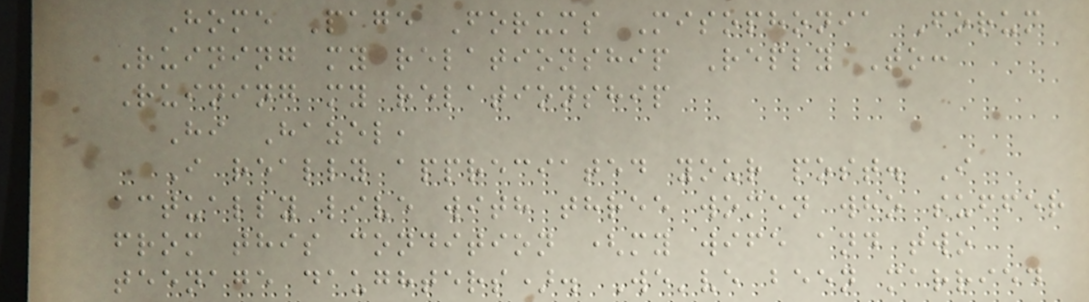Home Page Forums Misophonia Forum
Ruining my relationship Reply To:
Ruining my relationship
Hi Hazel,
I really appreciated your post. I
actually live with three women who suffer
from this condition (my wife and two
teenage daughters). We've been married
